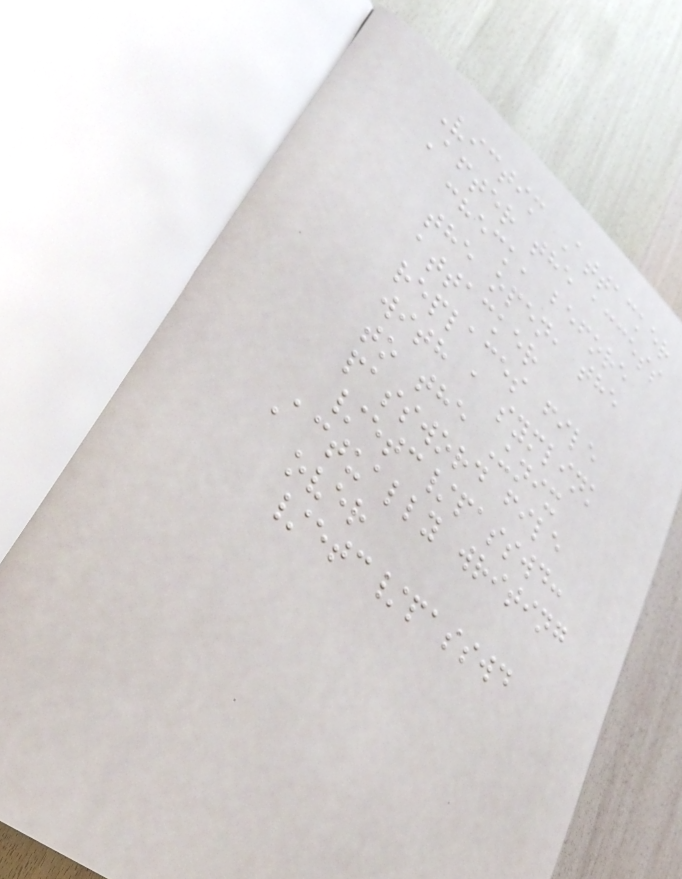Victim Attacker
After the access
check, before
the open, the
attacker
replaces file
with a symlink
to the Unix
password file
/etc/passwd:
Actually writing
over
/etc/passwd
